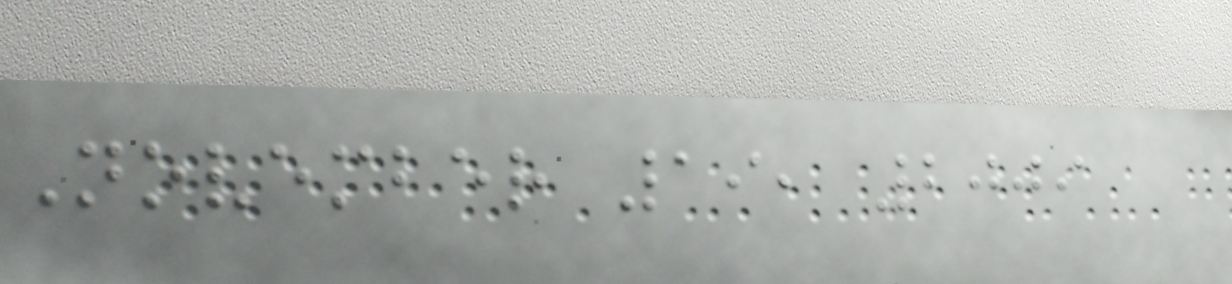November 19, 2009
